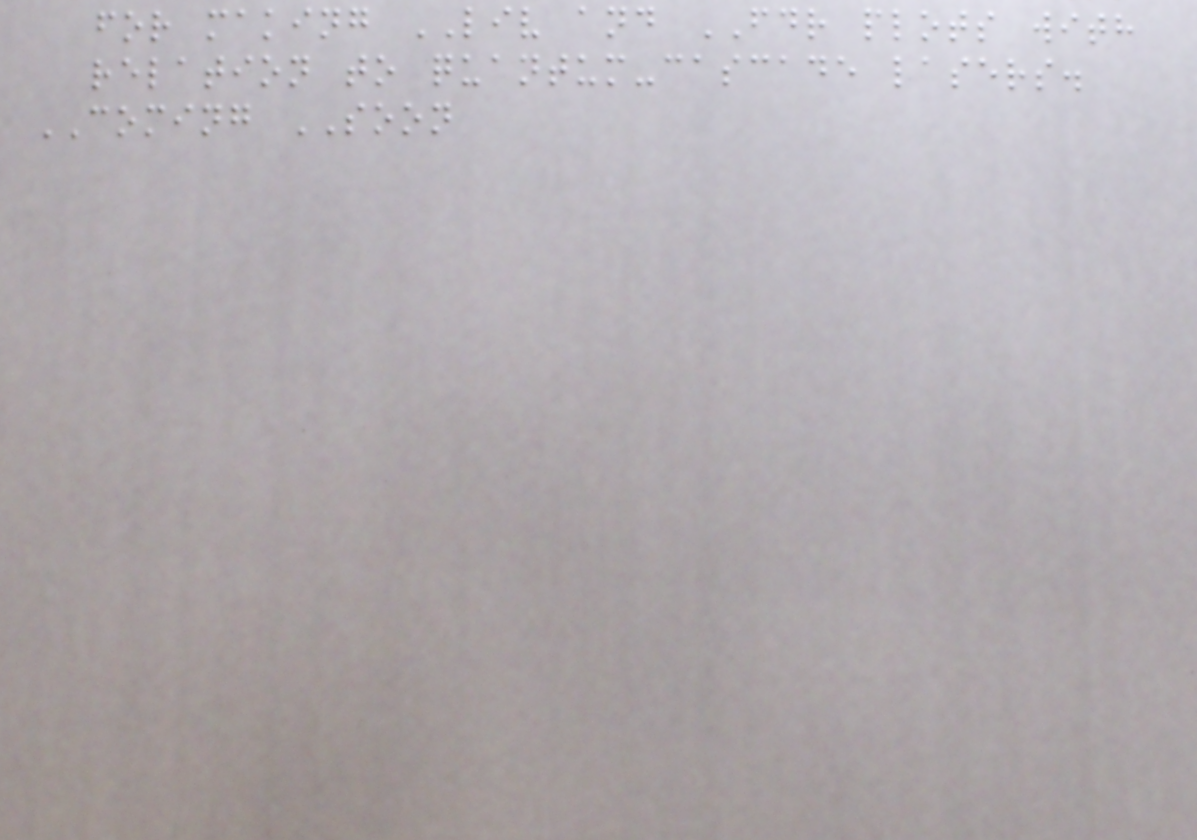for making LIV and FDR plots with
relation to quantum-cascade lasers.
COMING SOON
